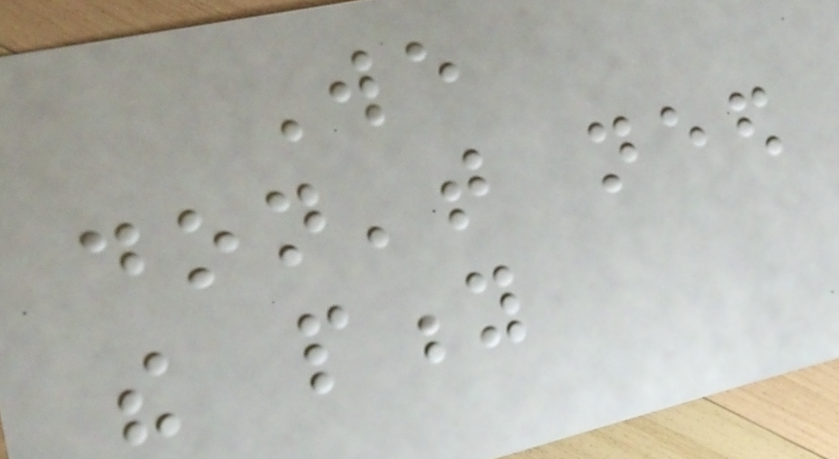We
don't need
the pity
